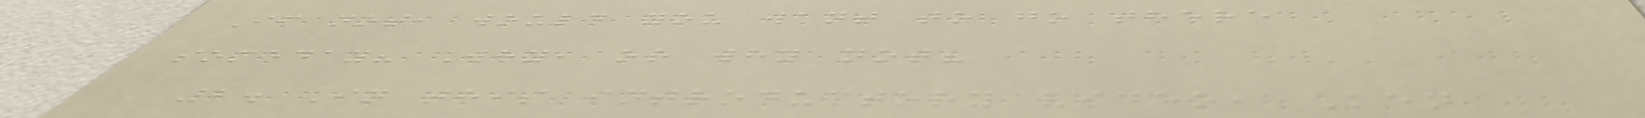If not, would you want to go there
someday? Why, or why not?
2. In this introductory video, Ken
